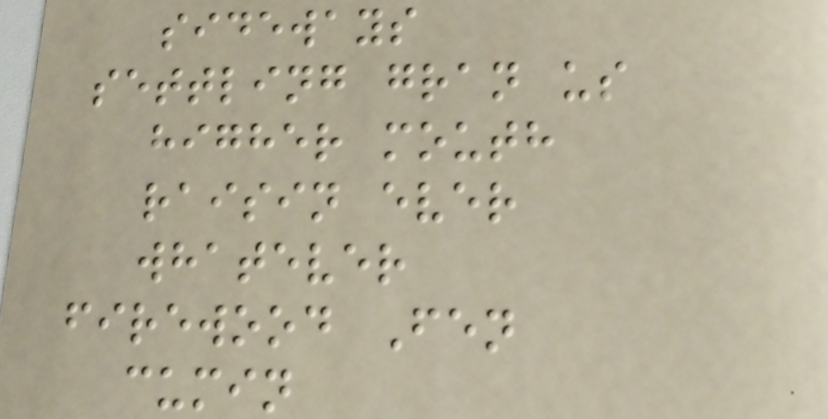sideways
settling gran us
higher mouth
raisin ever
whatever
firewood Fen
cumin
